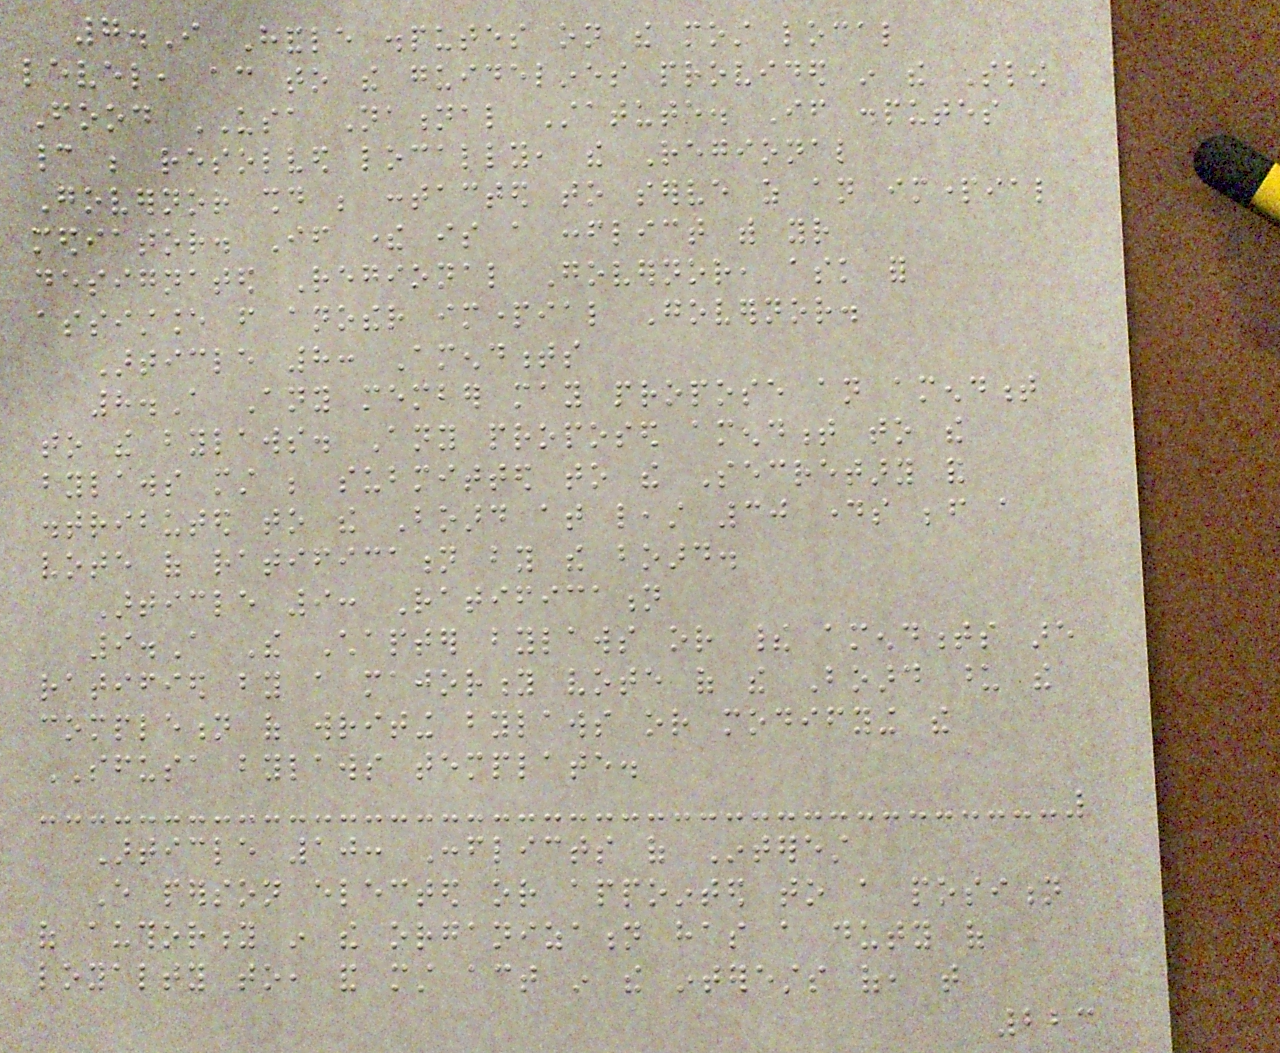7.I Handle disputes on the most local
level, according to the guidelines provided in the Slow
Food USA National Statute. If disputes
cannot be resolved locally, the Regional
Governor should be contacted to serve as an impartial
mediator. If there is a conflict with your
designated Regional Governor, ask for
assistance from another impartial Governor.
Article 8: Amendments
8.A Any member may propose an amendment
to the bylaws. Any proposed amendment to the
bylaws must be submitted to the Secretary and
distributed to the Board at least 30 days before a
vote of ratification by the board.
Article 9: Ratification
9.A The Chapter bylaws or their amendments are
ratified by a majority vote of the Board upon the
completion of writing bylaws or modifying the
SFUSA bylaws template.
Article 10: Conflicts of Interest
Every person elected or appointed to a position
of authority in the organization has a duty of
loyalty to, and must act in the interests of, that
223
